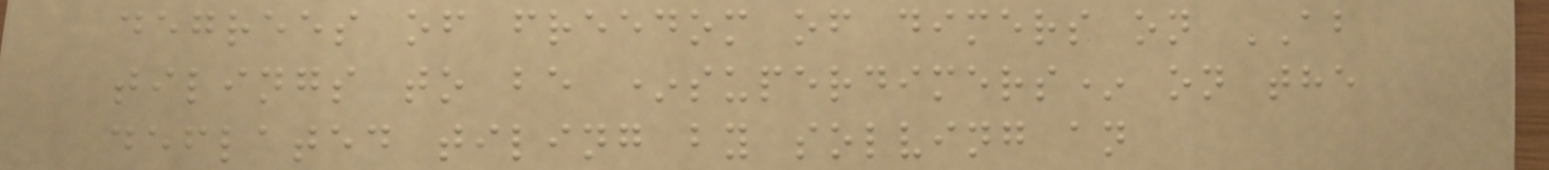degrees of freedom of dimers on AB
tilings to be *superdimers* on the
deflated tiling by solving an
